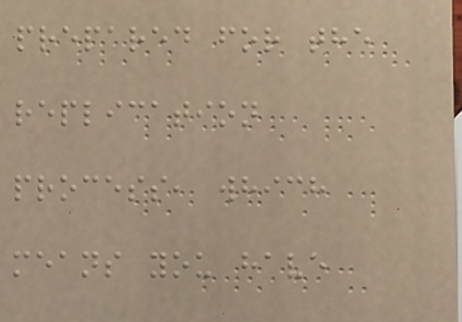prepared for the
replication
process, which
means you have
